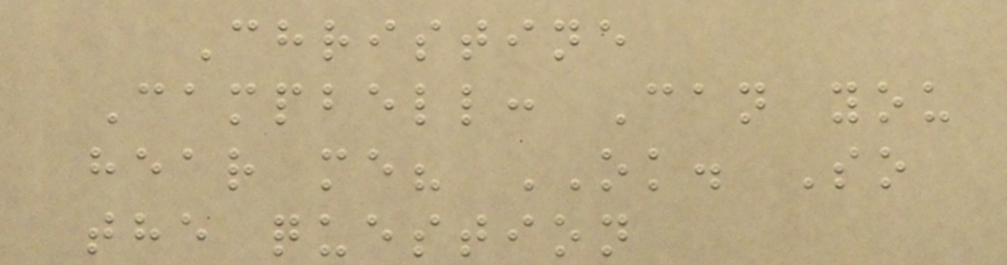Christine
Campbell: Can you
hear me? OK. So
the question
